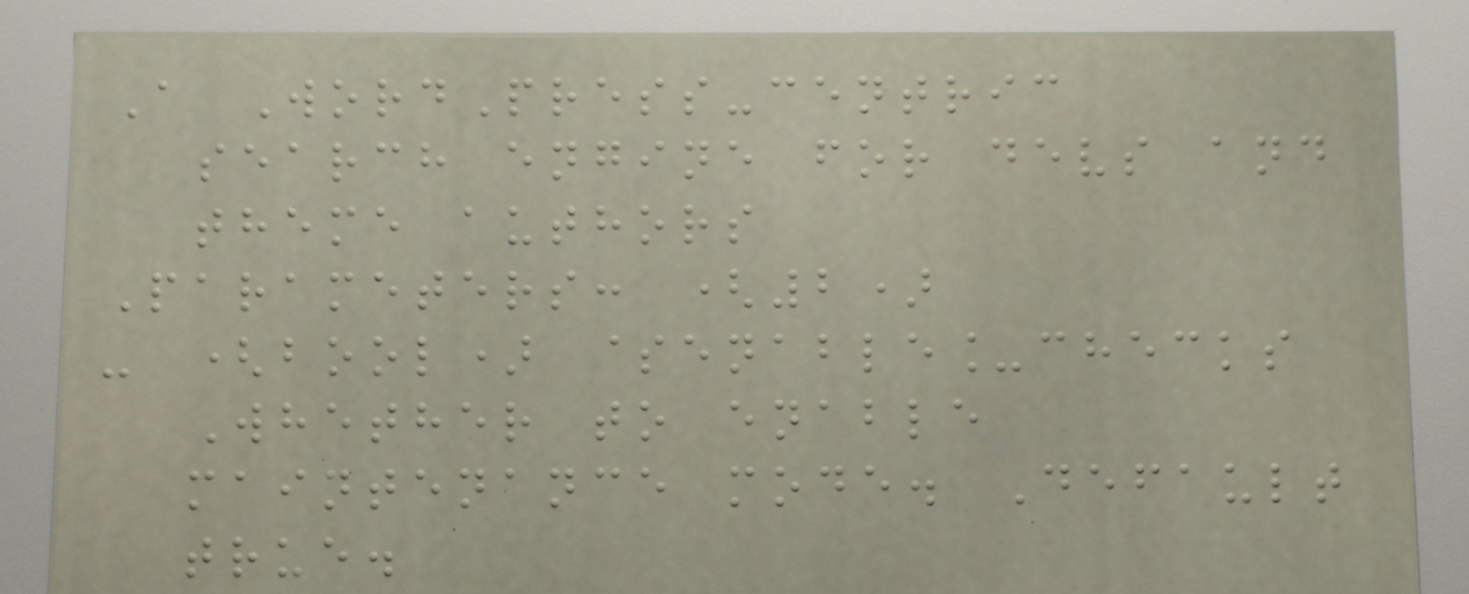A WordPress-centric
search engine for devs and
theme authors
Parameters: (2)
- (bool) $enable_checks
Whether to enable
maintenance mode. Default
true.
